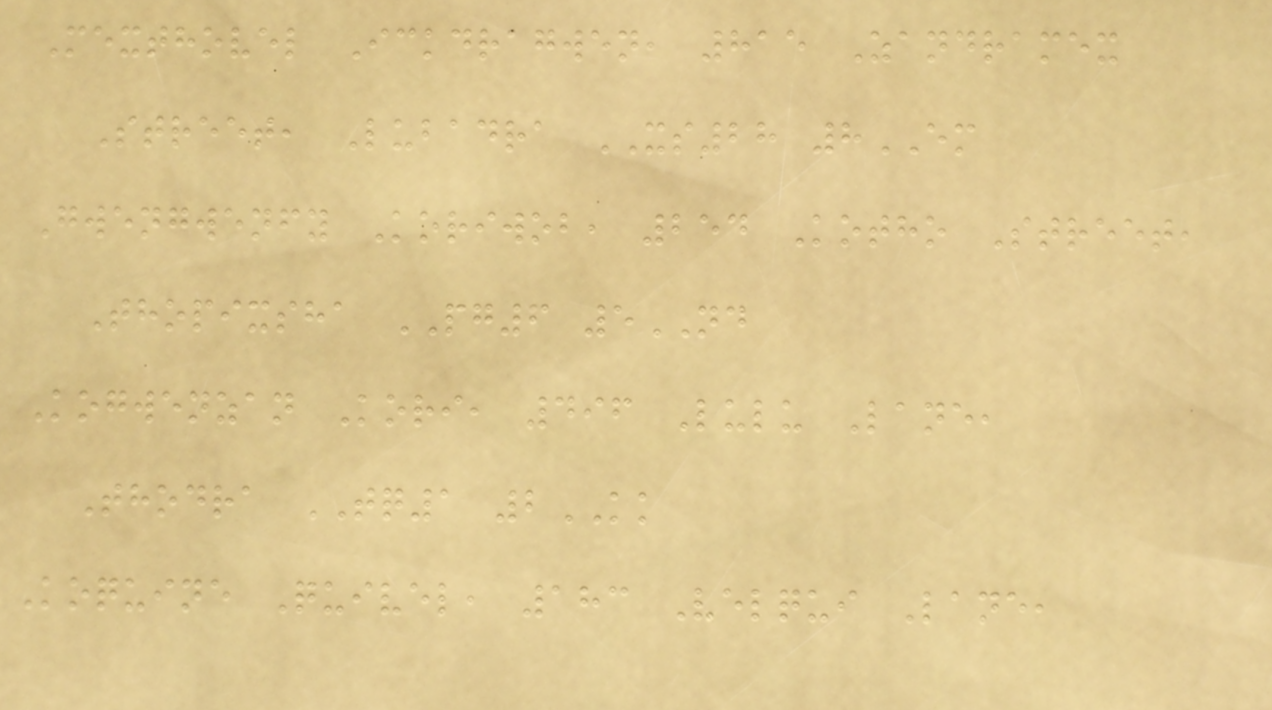Mexthovel Ickdragwen, 815 Zandramex
Street, Lubadra XS28 8EM
Gwengwenfy Koriwob, 254 Kotho Street,
Thopixsha PG6 5ND
Kogwenzan Kori, 496 Lulu Lane,
Thodra TQ1 2KK
Koquine Quivel, 183 Velqui Lane,
